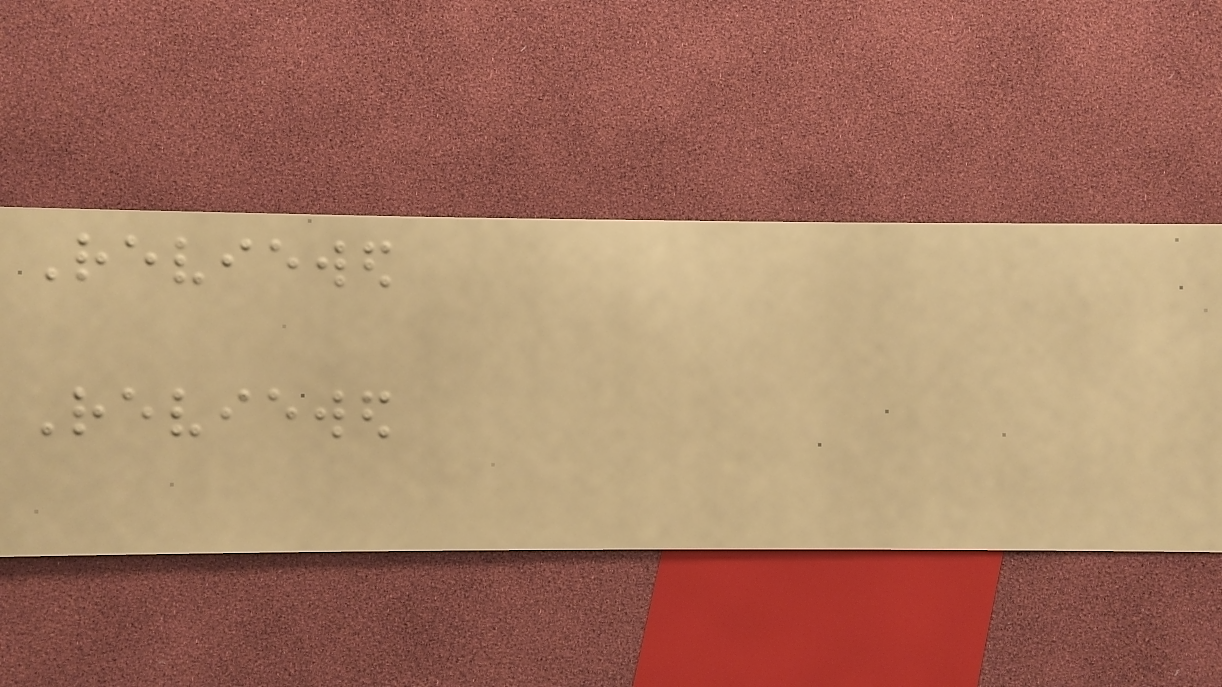Reviewed
Reviewed
